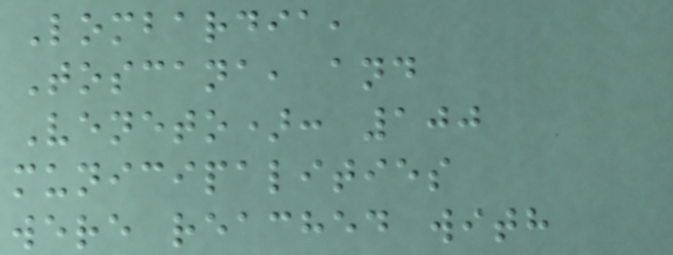Lombardia,
Toscana, and
Veneto): 100
municipalities
were reached with
